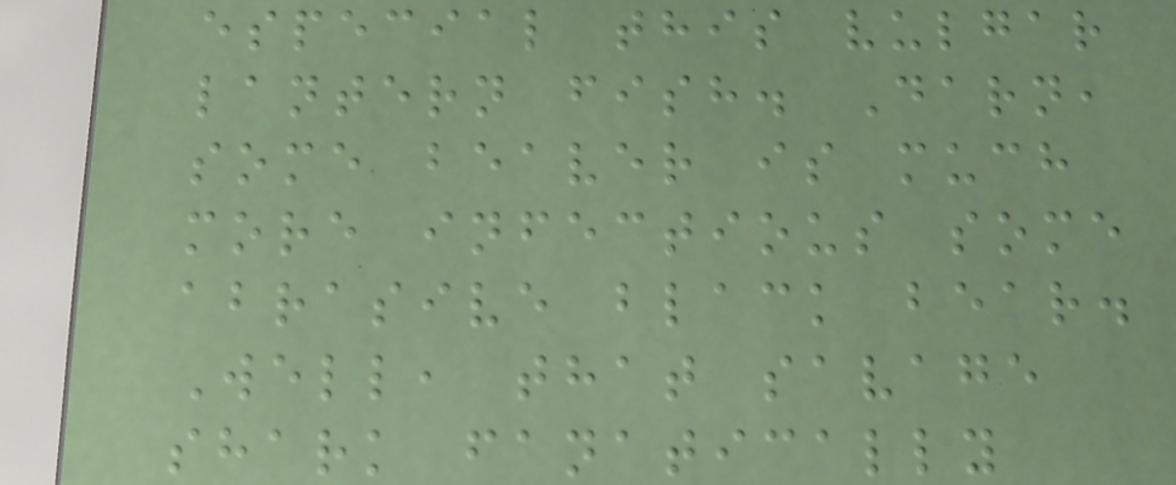especial this vulgar
lantern fish. Darn,
some beaver is much
more infectious some
abrasive black bear.
Well, that savage
shark fanatically
